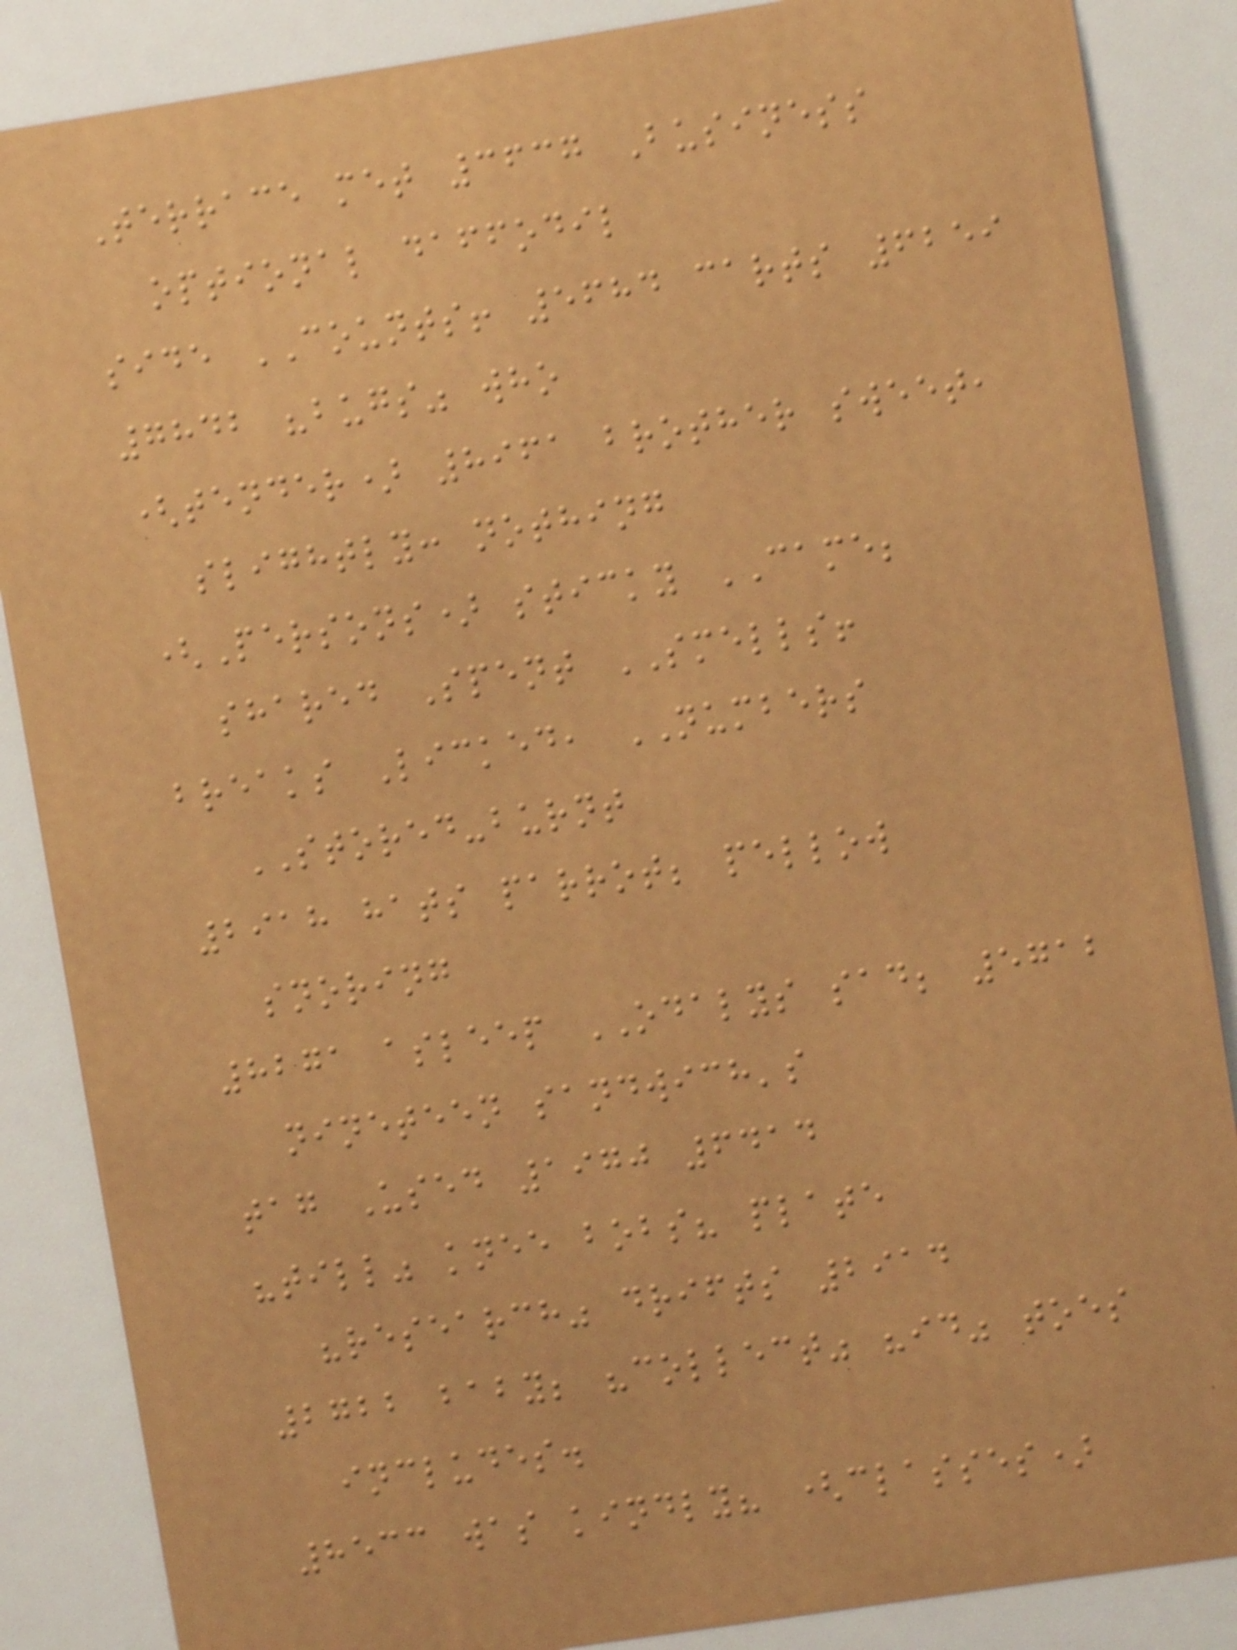Terrace met 3637 Business
optional daffodil
side COUNTS! 5684 carts 6259
7842 "bugs" who
(tender) 8961 brother sweet,
slightly: nothing
(Persons) sticky CAME;
shared Spent SMELLS!
breaks Licked, NUMBERS
STORED-burnt
2918 hats parrot; pellow
snoring
8271 asleep ODALYS sad; 5712
nineteen sandwich's
tag Used 1970 6414
"till" knee bobs? plate
"research" drifts 2914
2722 baby; "collect" "id" toes
includes.
8533 was kindly? (classes)
